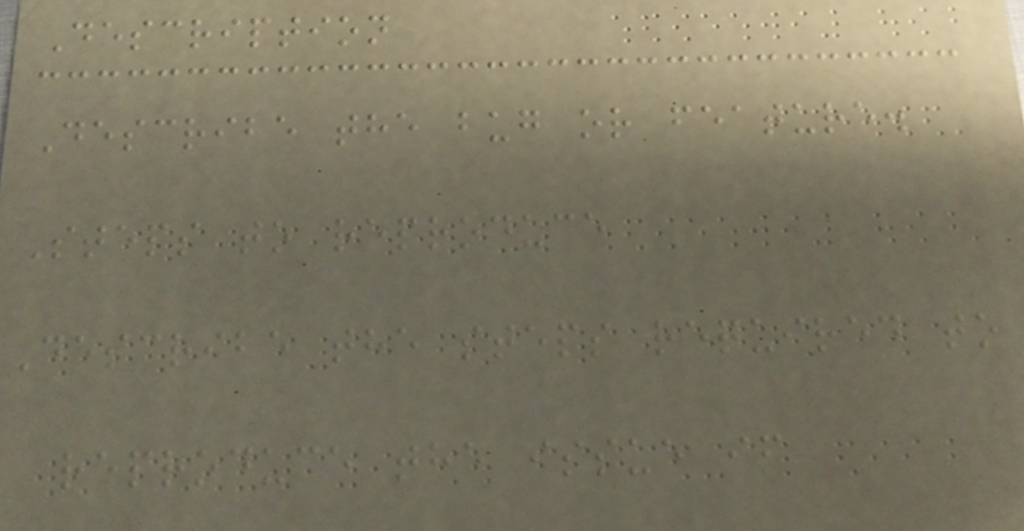Description
Describe the bug or feature.
Steps to reproduce
Describe the steps required to
reproduce the issue if
